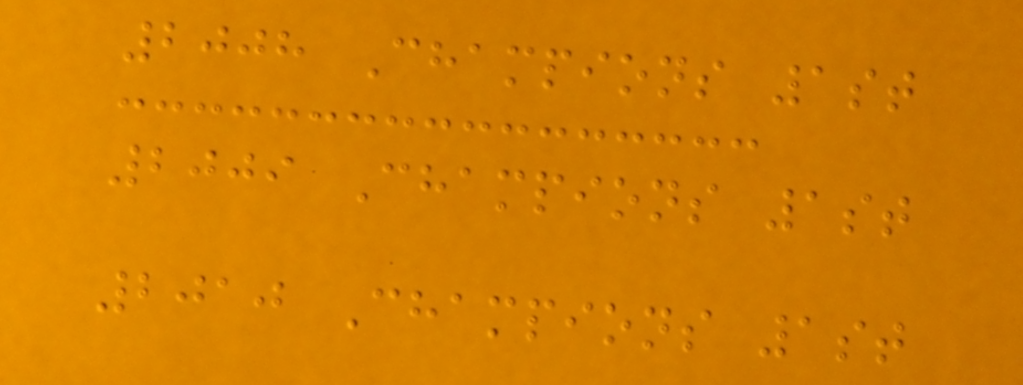2008 Champions 1st
2009 Champions 1st
2010 Champions 1st
